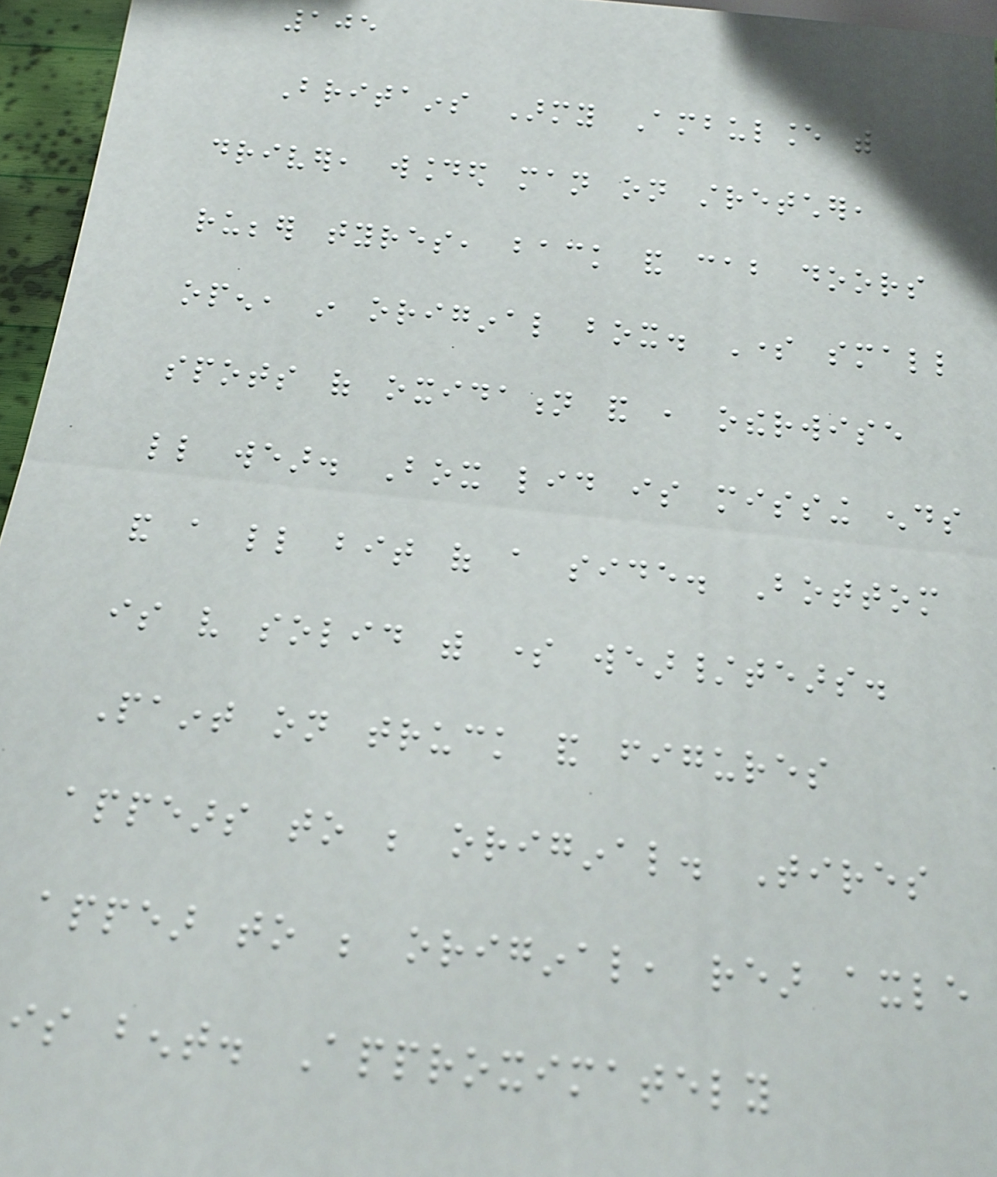105
Britains Army Ambulance with
driver, wounded man on stretcher,
rubber tyres, back and cab doors
open, in original box. Some small
spots of oxidation and , otherwise
little wear. Box lid is missing ends
and a little bit of a side. Bottom
is very solid with some wear/tears.
Paint on truck and figures
appears to be original. Tires
appear to be original, rear axle
is bent. Approximately
